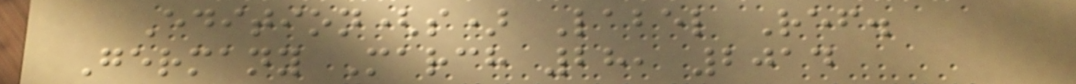Edition(s) Label Ref.
Germany March 28, 2014
